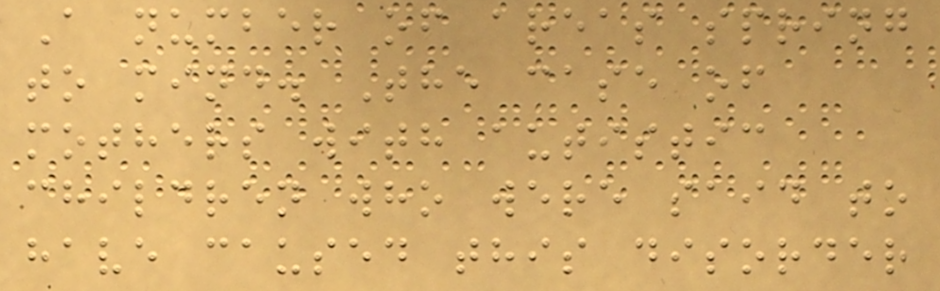A number of areas spring
to mind. The case of
mothers with autistic
children who were said to
have caused this disorder
